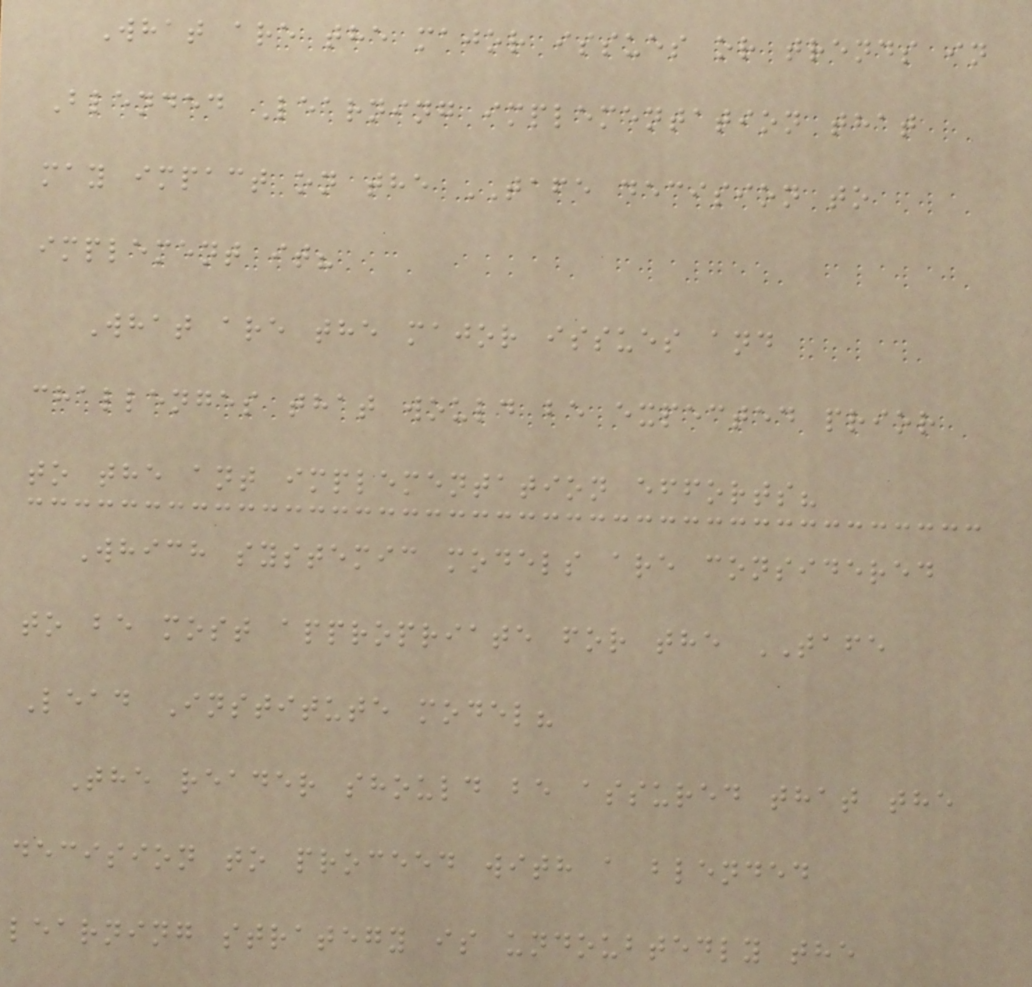What are the major issues or trends in
Blended Learning implementation that
may impact on the TAFE decision to
implement it?
What are the major issues and
challenges that would be expected prior
to the ant implementation efforts?
Which systemic models are considered
to be most appropriate for the TAFE
Lead Institute model?
The reader should be assured that the
decision to proceed with a blended
learning strategy is undoubtedly the
